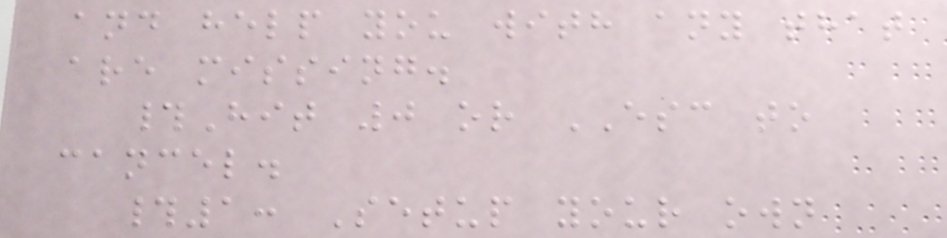and help you with any that
are missing.
#Hit 0 or ESC to
cancel.
#1: Setup your own
